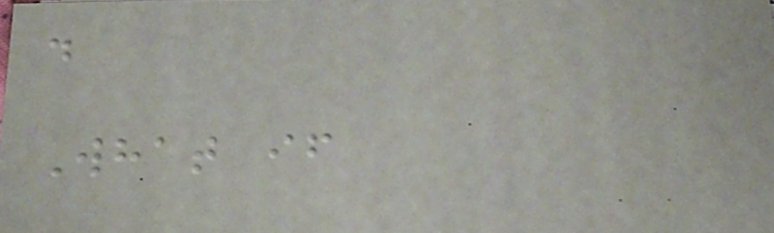.
What if
